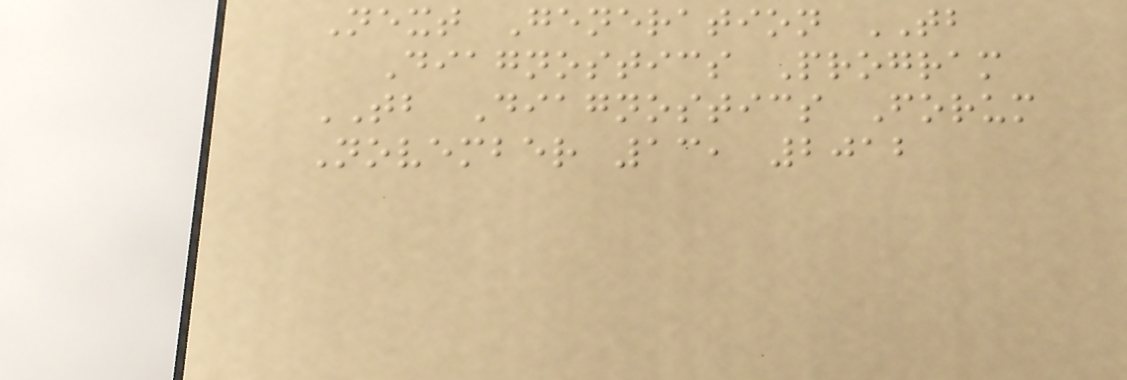Next Generation TB
Diagnostics Program
TB Diagnostics Forum
November 13, 2012
